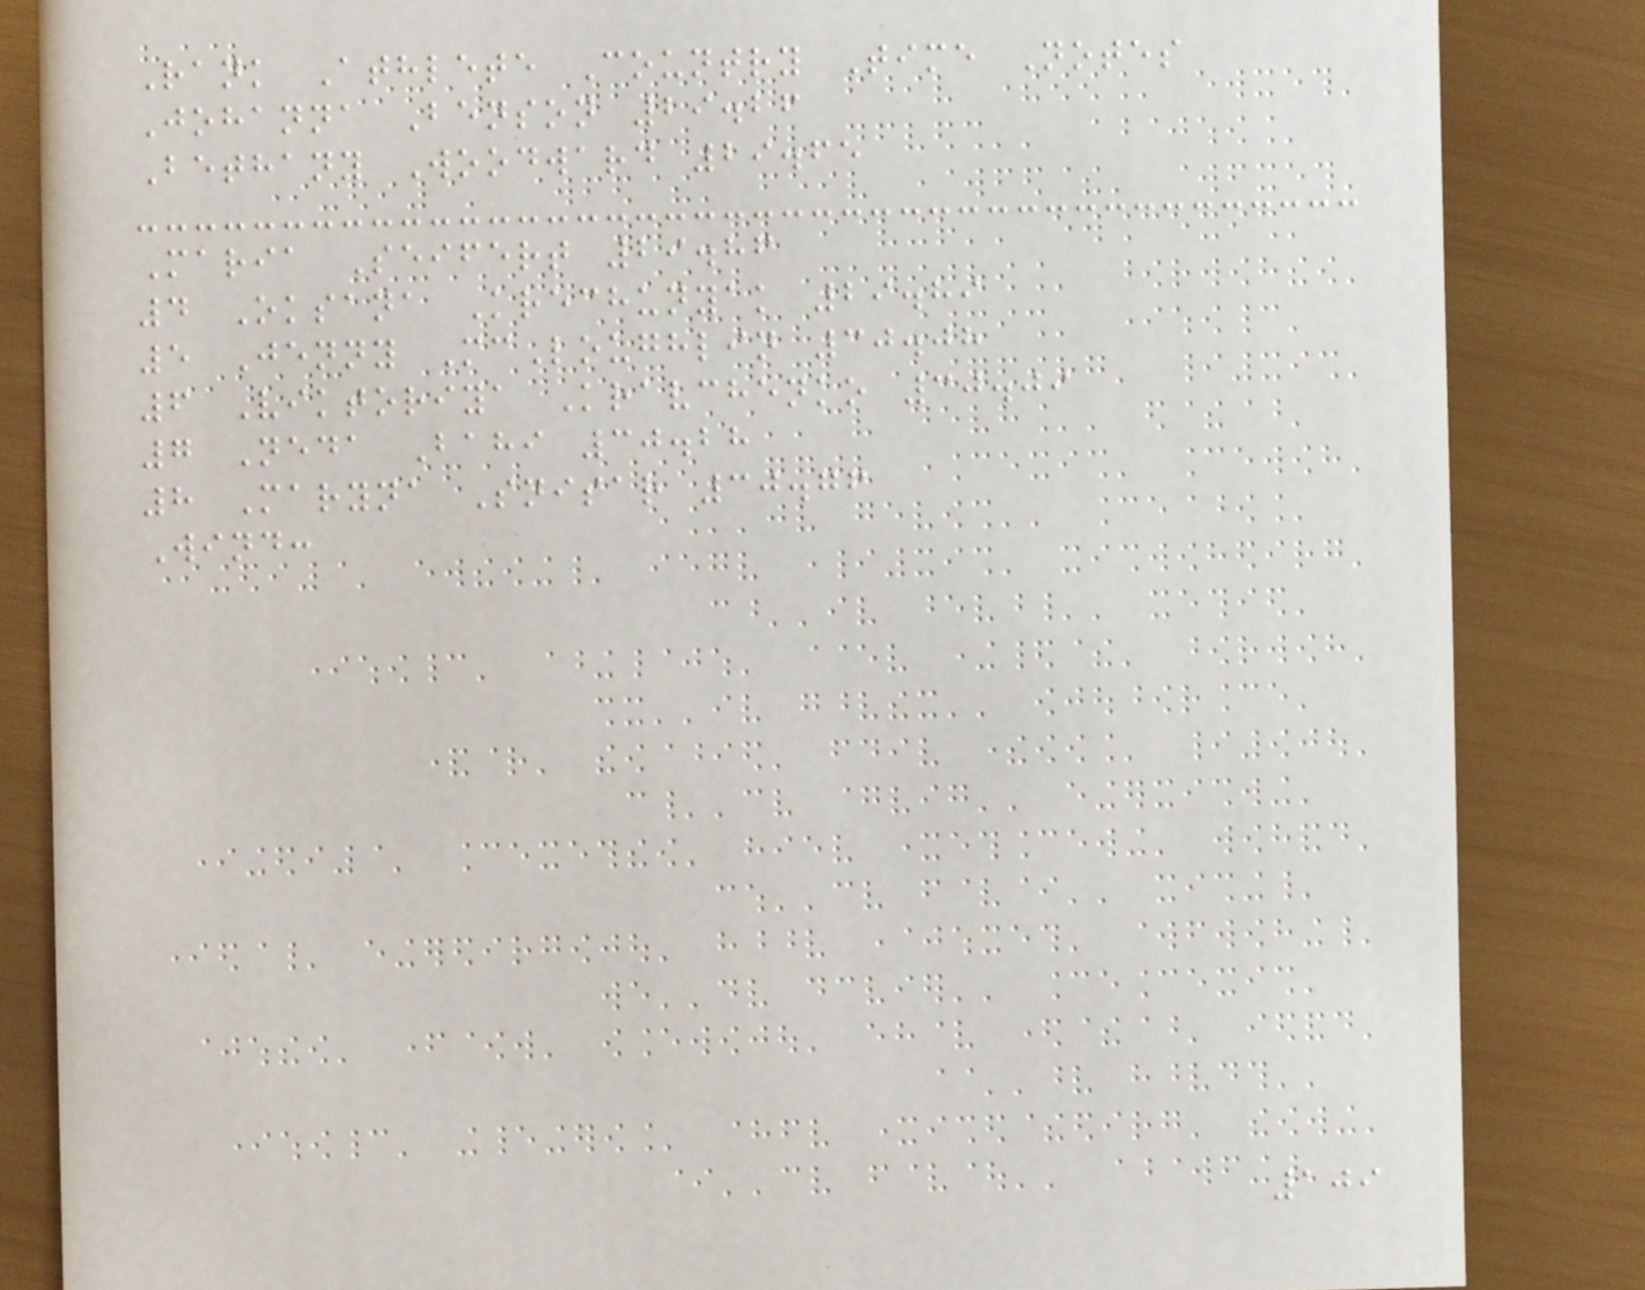Rank Athlete Country Time Notes
Johanna Benson 29.26
Bethany Woodward 29.65
Maria Seifert 29.86
4 Oksana Krechunyak 29.89
5 Jenny McLoughlin 30.08
6 Viktoriya Kravchenko 30.09
7 Neda Bahi 30.28
8 Maryna Snisar 30.76
Wind:
109
